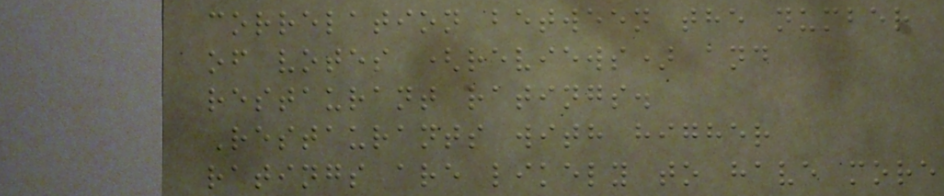correlation between the number
of votes (reviews) and
restaurant ratings.
Restaurants with higher
ratings are likely to have more
